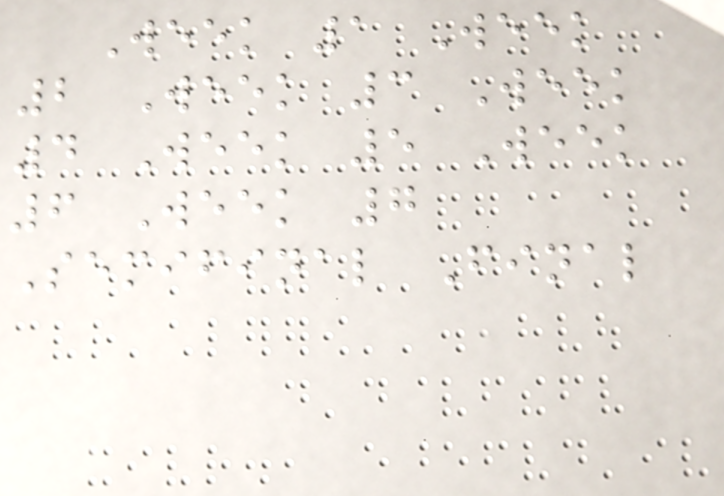Week 1 Week
2 Week 3 Week
4 Week 5 Week
6 Week 7
Semifinal Final
